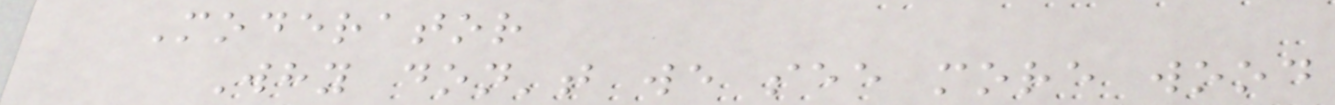Moderator
Why don't we see more wood
